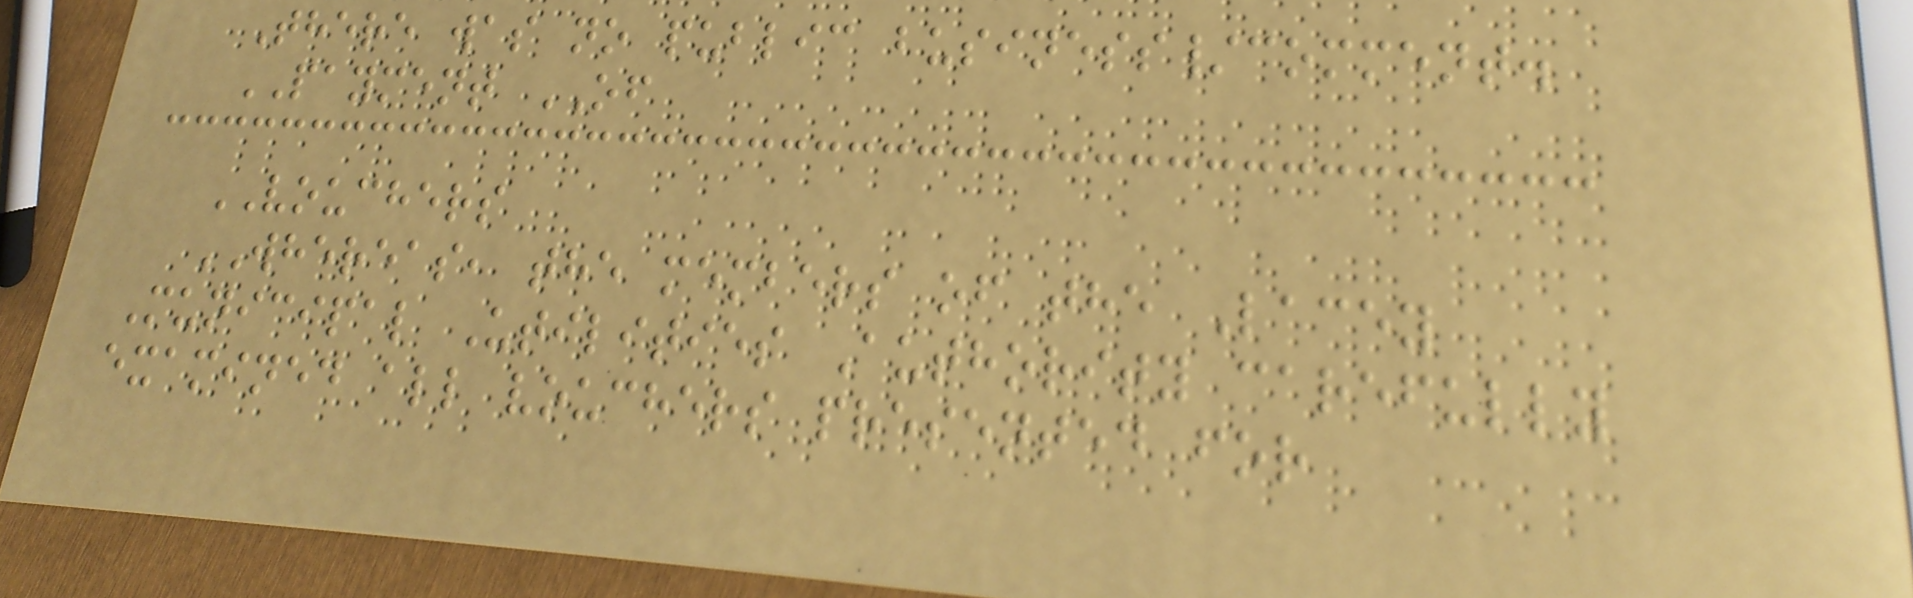There was no public business/comment.
PAYMENT OF
VOUCHERS
WHEREAS, the members of the Lacey
Municipal Utilities Authority carefully
examined all vouchers presented for
